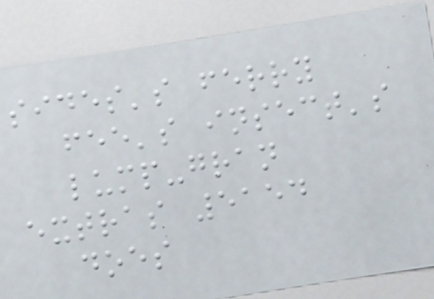sides's ferry
fee's insect's
lump-gran
extras 5154
does
